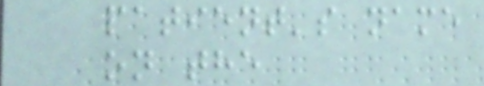patient's name
on the
